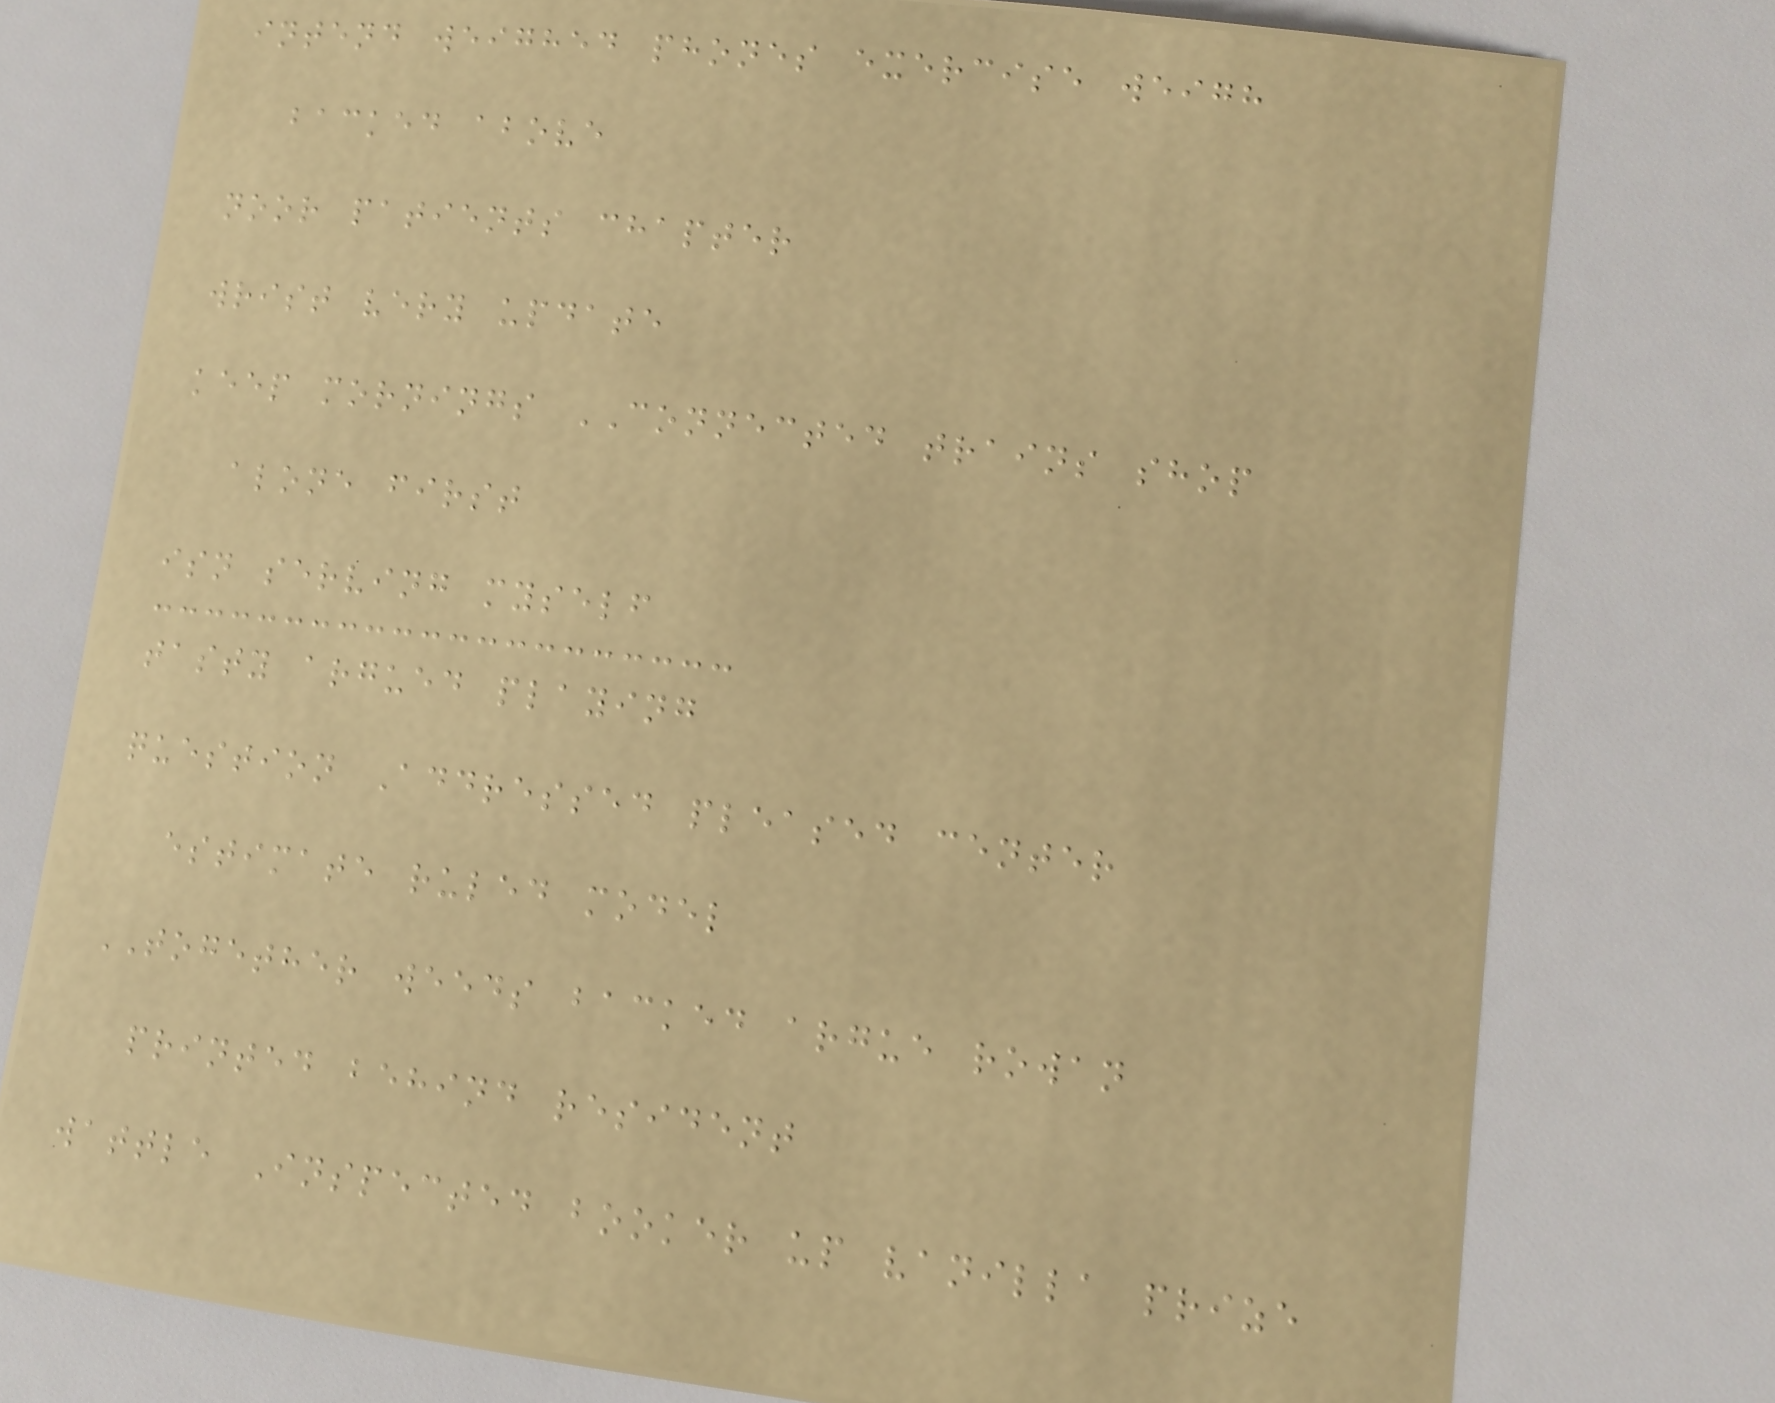intend weighed phones exercise weigh
backed above
noor patients chapter
wrist very update
keep mornings CONNECTED trains shop
alone first
isn serving myself
tasty argued playing
question Addressed pleased center
estimate ruled model
TOGETHER weeds backed argue rowan
printed behind resident
wattle Inspected booker up vanilla prize
